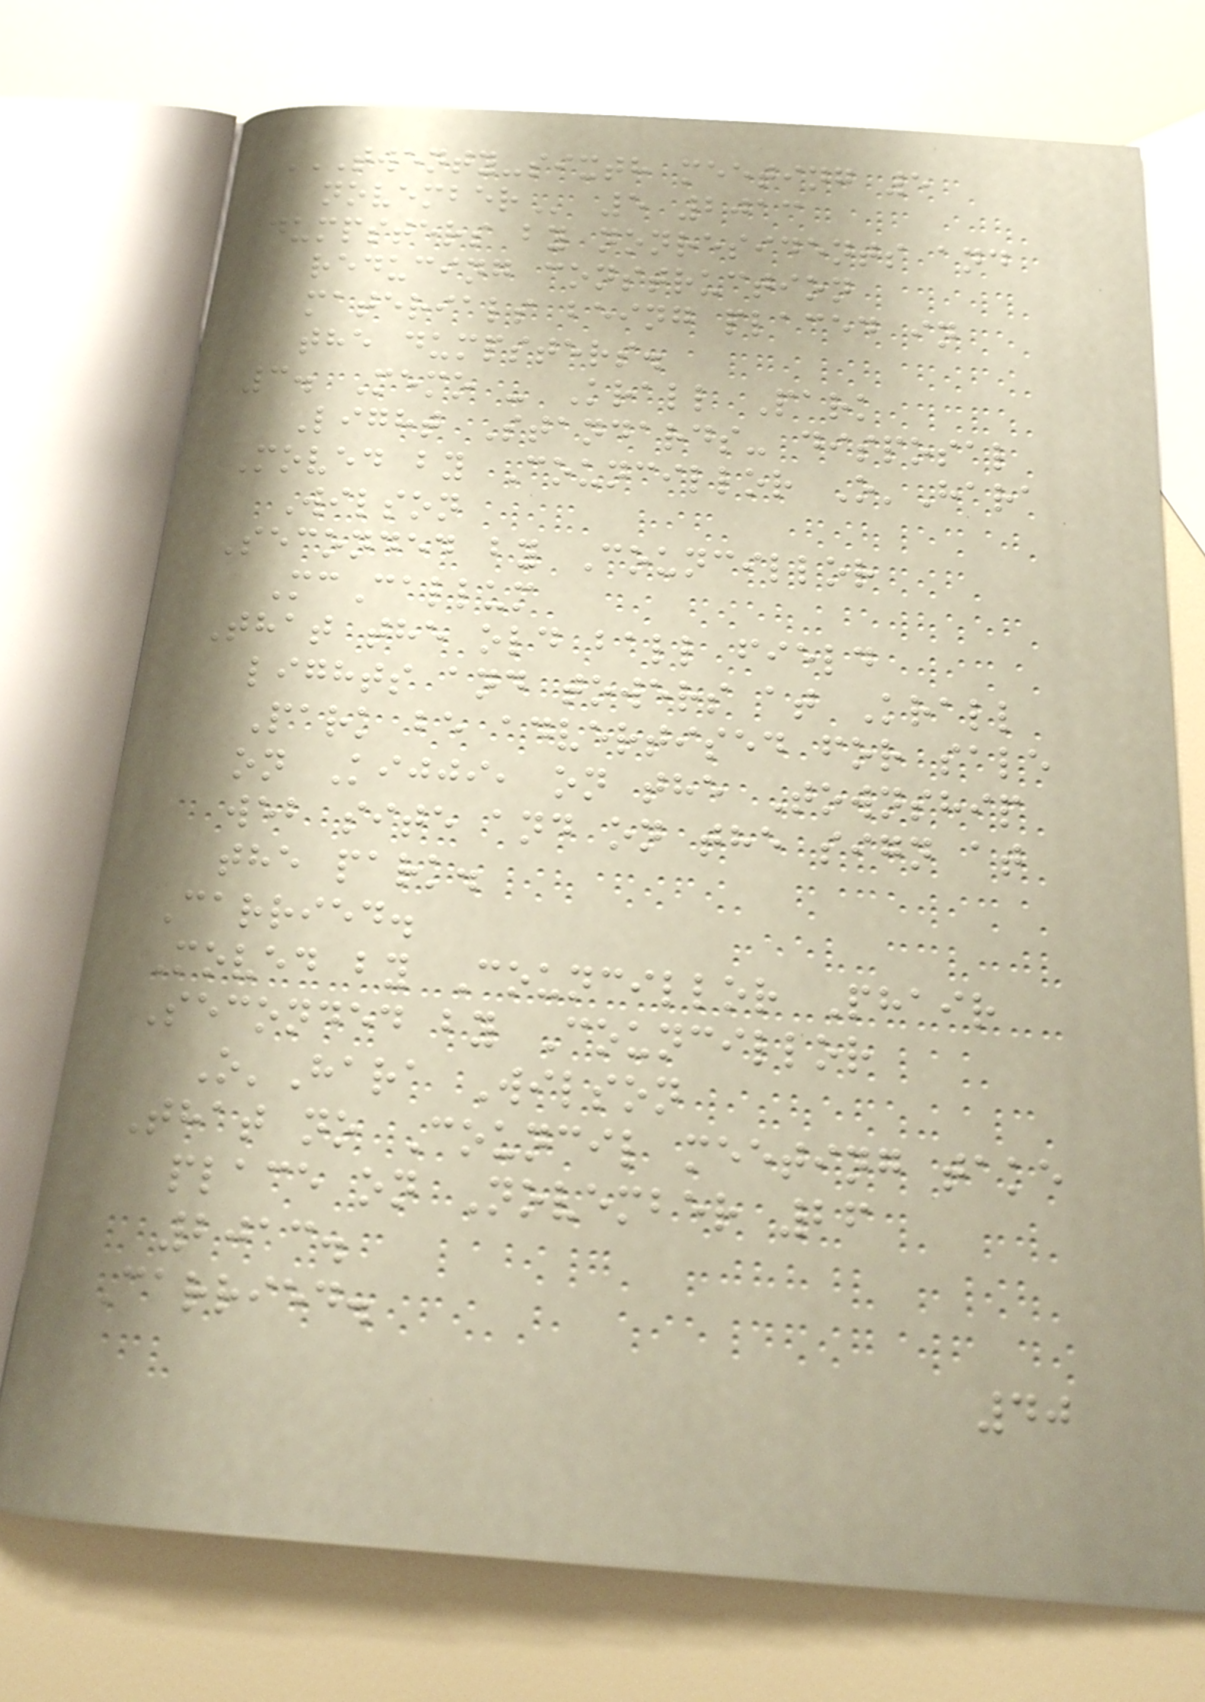TWENTY-SIXTH MEETING 5
NOVEMBER 5 2013
dumpsters by nonresidents and
reducing construction
materials being placed in
the dumpsters.
3. Memo - Krall Park
Light Standards- disposal
Moved by Councillor O'Hara
Wilson
Seconded by Councillor
McCallum
That the old ball field
lights and towers at Krall
Park be advertised for sale
on Kijji, on the Township
web site and on the sign at
the park.
Carried.
Moved by Councillor Phair
Seconded by Councillor
O'Hara Wilson
That no Council meeting take
place on November 26
2013.
Carried.
40
